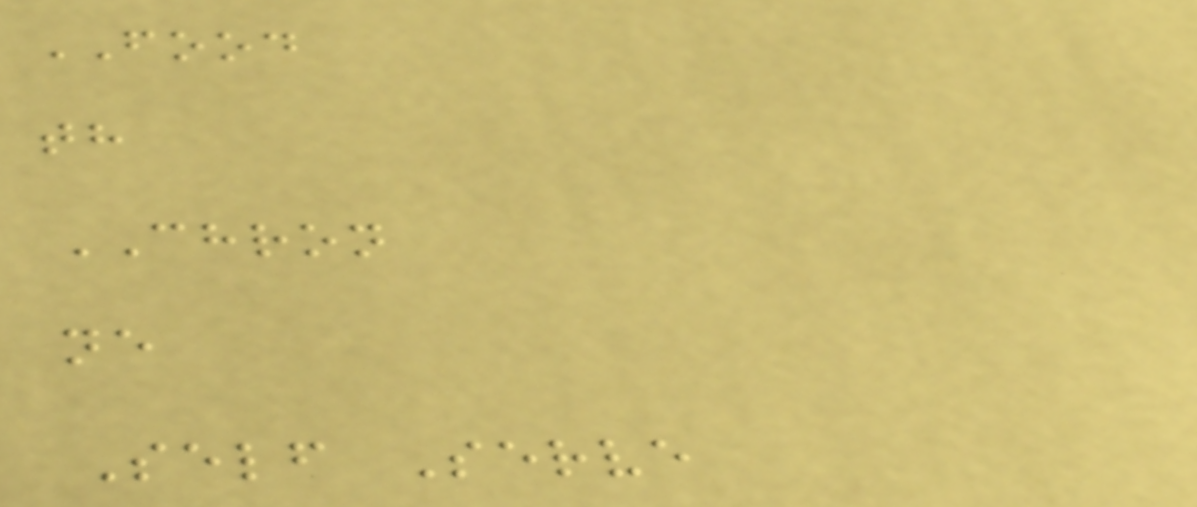FOOD
th
CHRON
ne
Self Serve
